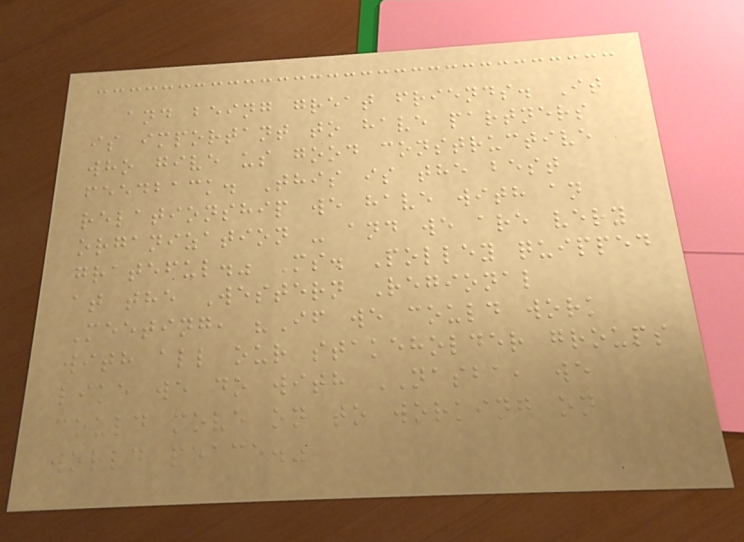and being great friends. It
is important to have partners
who give us good constructive
feedback. This is the best
relationship we have with an
organization - and we are very
grateful." Ms. Polley quipped
at the Western Regional
Meeting, "If we could work
with all our stakeholder groups
like we do with NASBA, we
could move on to working on
world peace."
